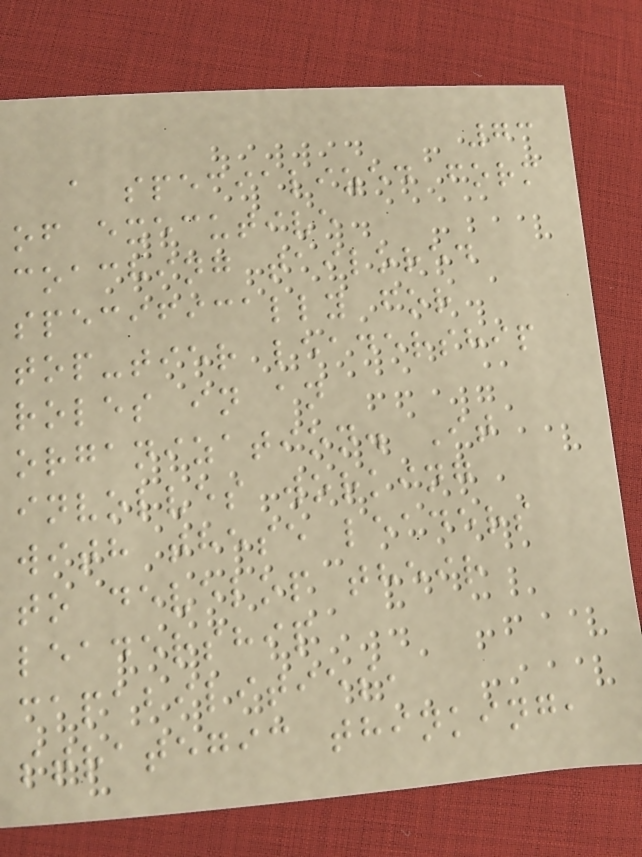73
a specialized form
of executive
coaching tailored
specifically for
top-tier leadership
roles in an
organization. It
involves working
with these leaders
to develop their
leadership
capabilities,
strategic thinking,
